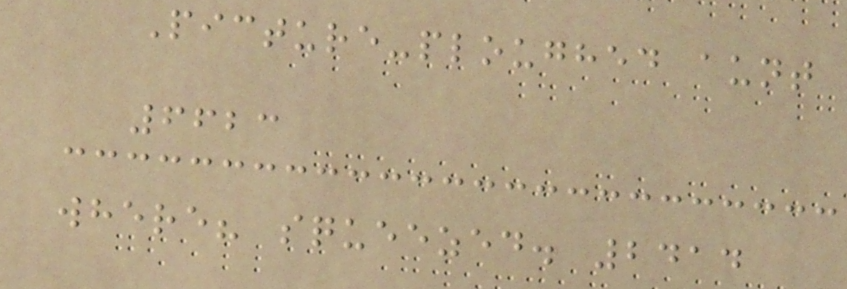Picture-ploughed aunt
6623
where? squeezed. 2414
